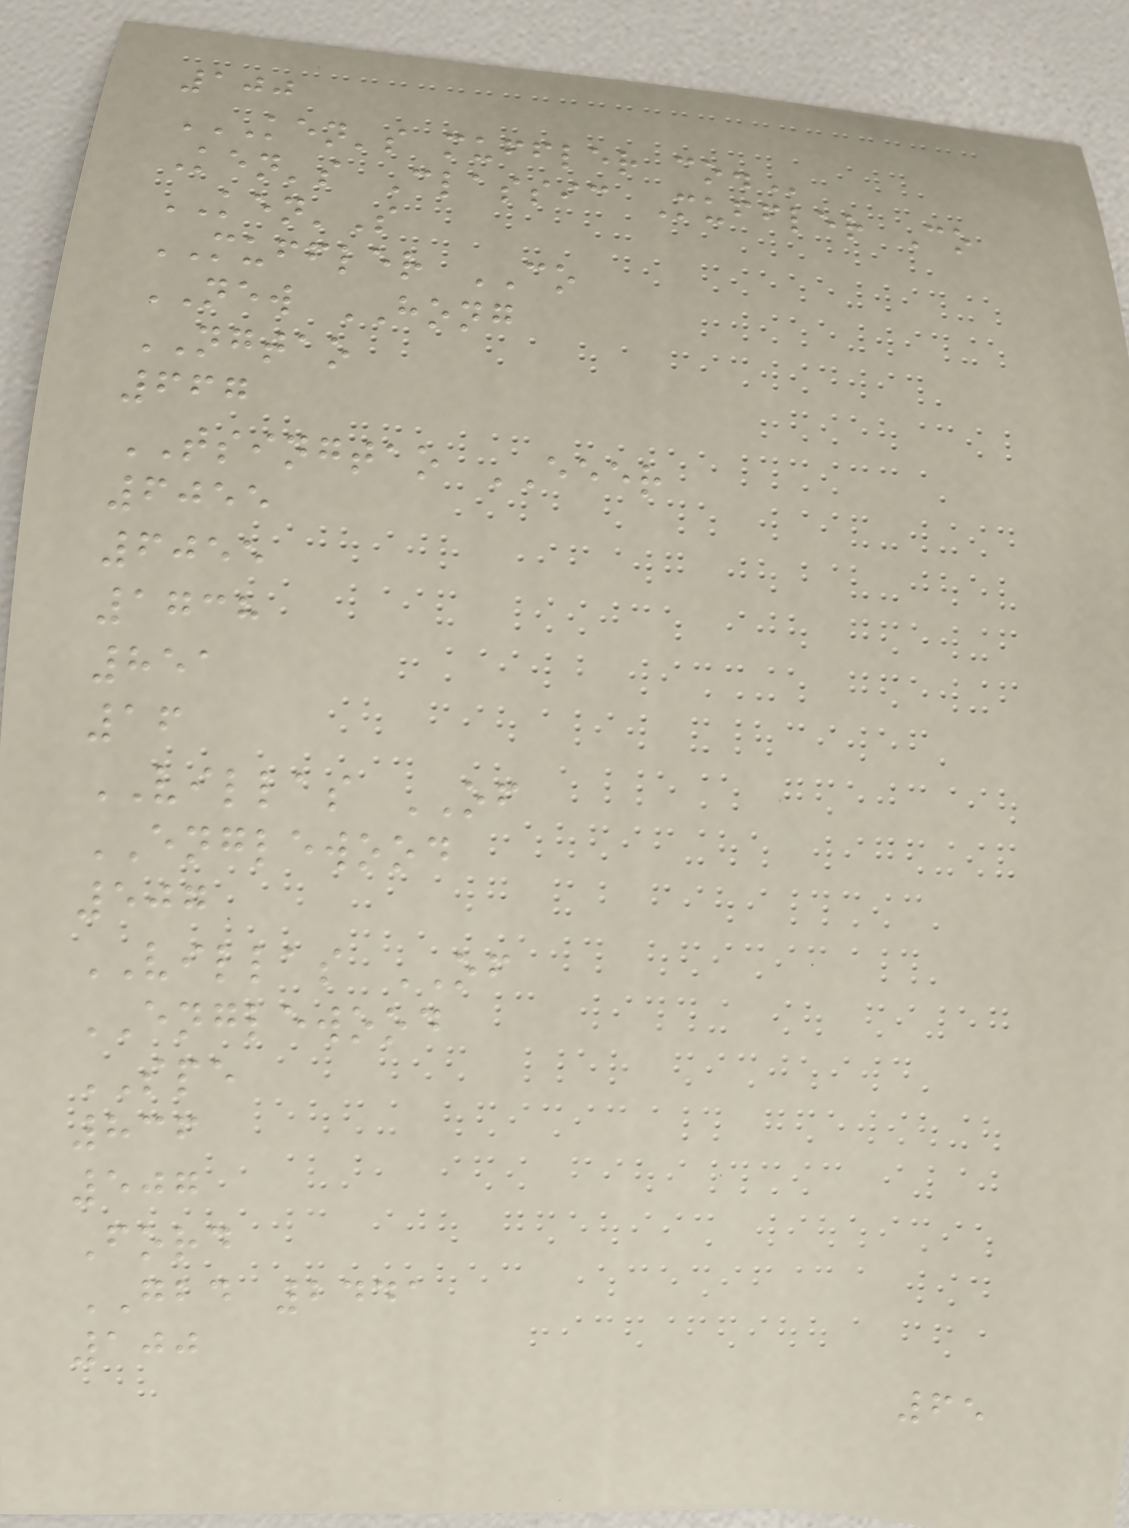100
KEN'S MUFFLER CO.
Ken's Classic Muffler Co
KEN'S
MUFFLER CO
NEW HONG
NGTAO
667
TSINGTAO EEER
6055
6055
1738
851
16
VILLAS OF
ENGLEWOOD
507
VILLAS OF
ENGLEWOOD
SPE
836
507
Ford
GBD 2441
100
65
